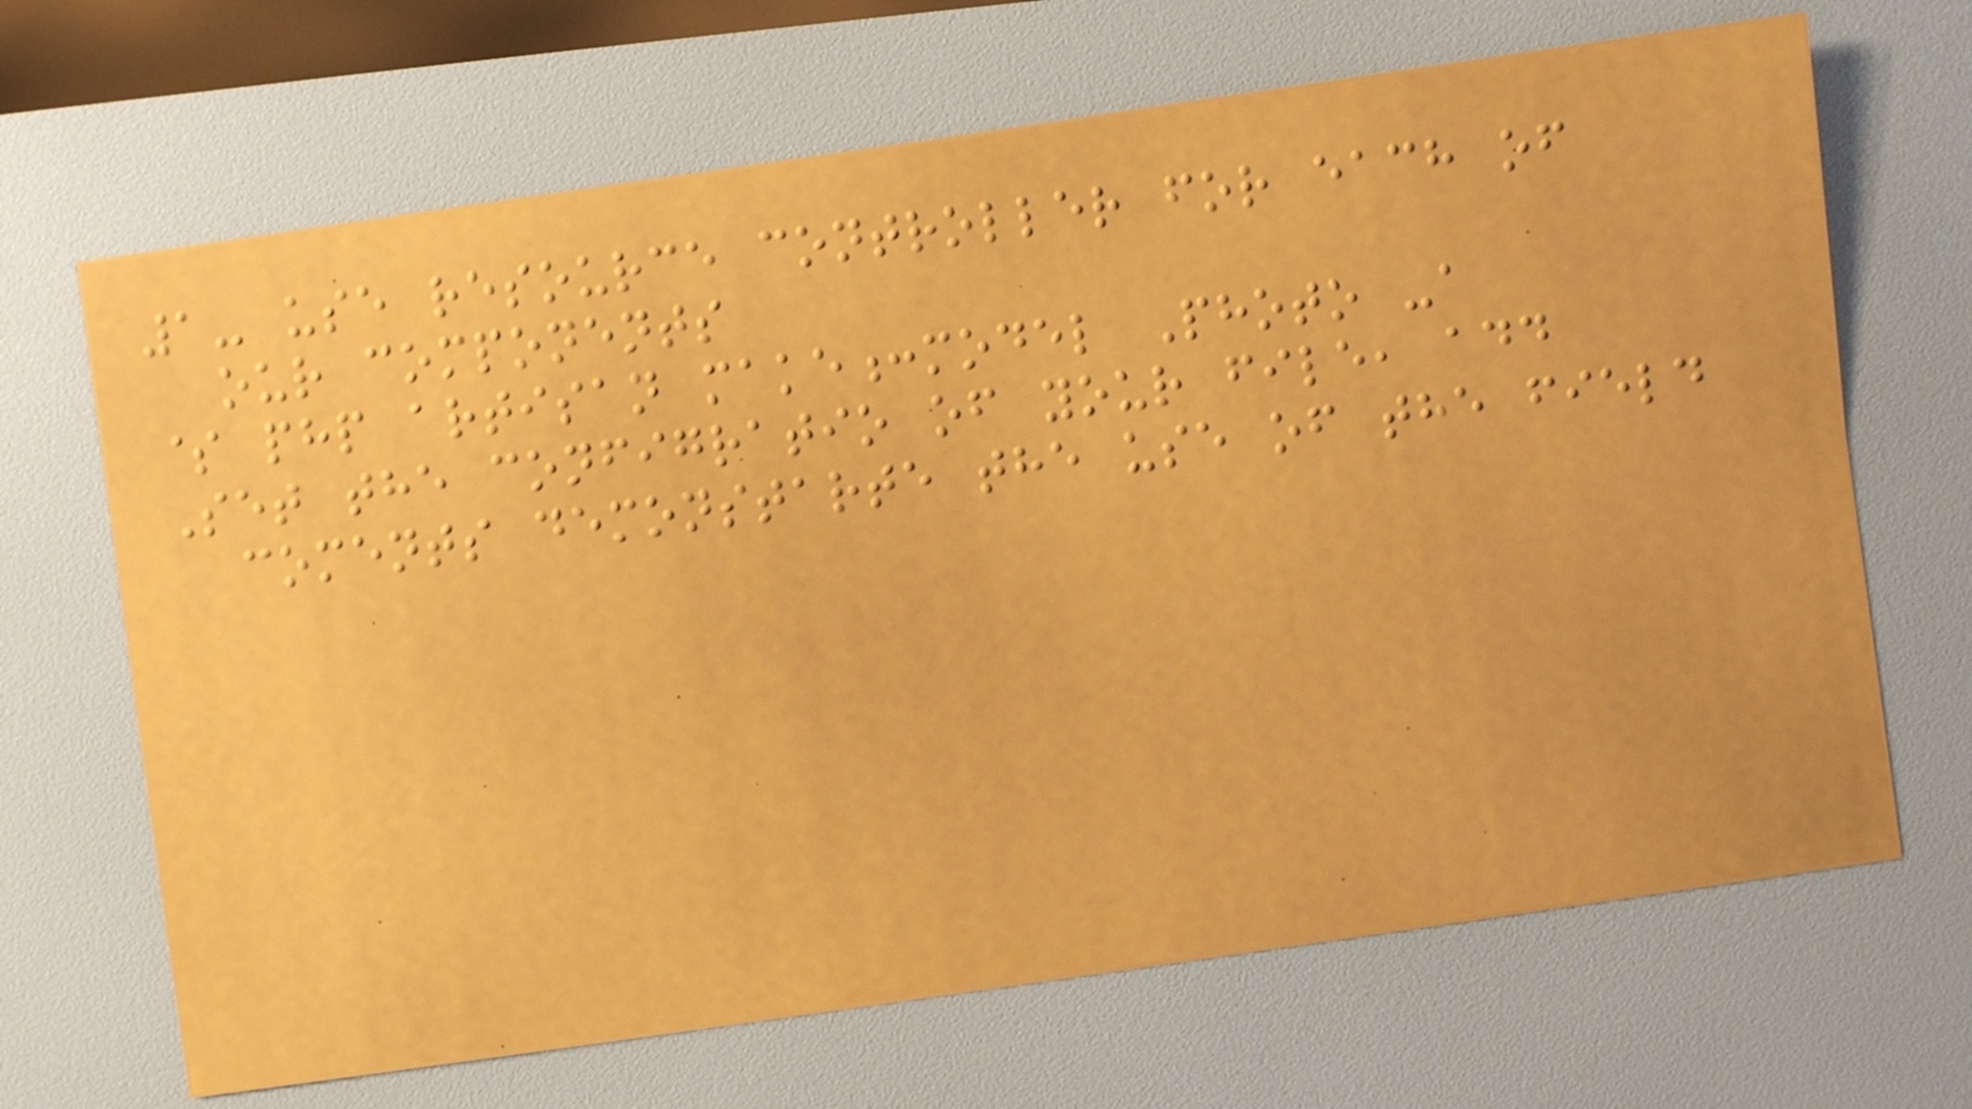1- use resource controller for each of
our components
$ php artisan make:model Photo -a
Set the configratio of your file, add
coments demonstarte the use of the field
